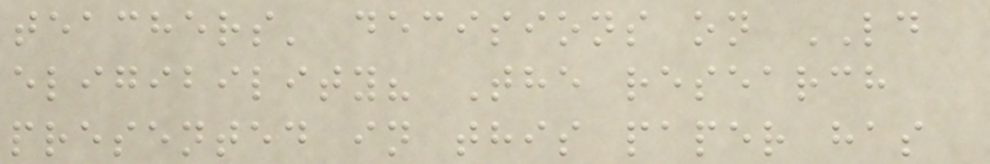teachers' decisions on LD
eligibility? The research
presented in this paper has
